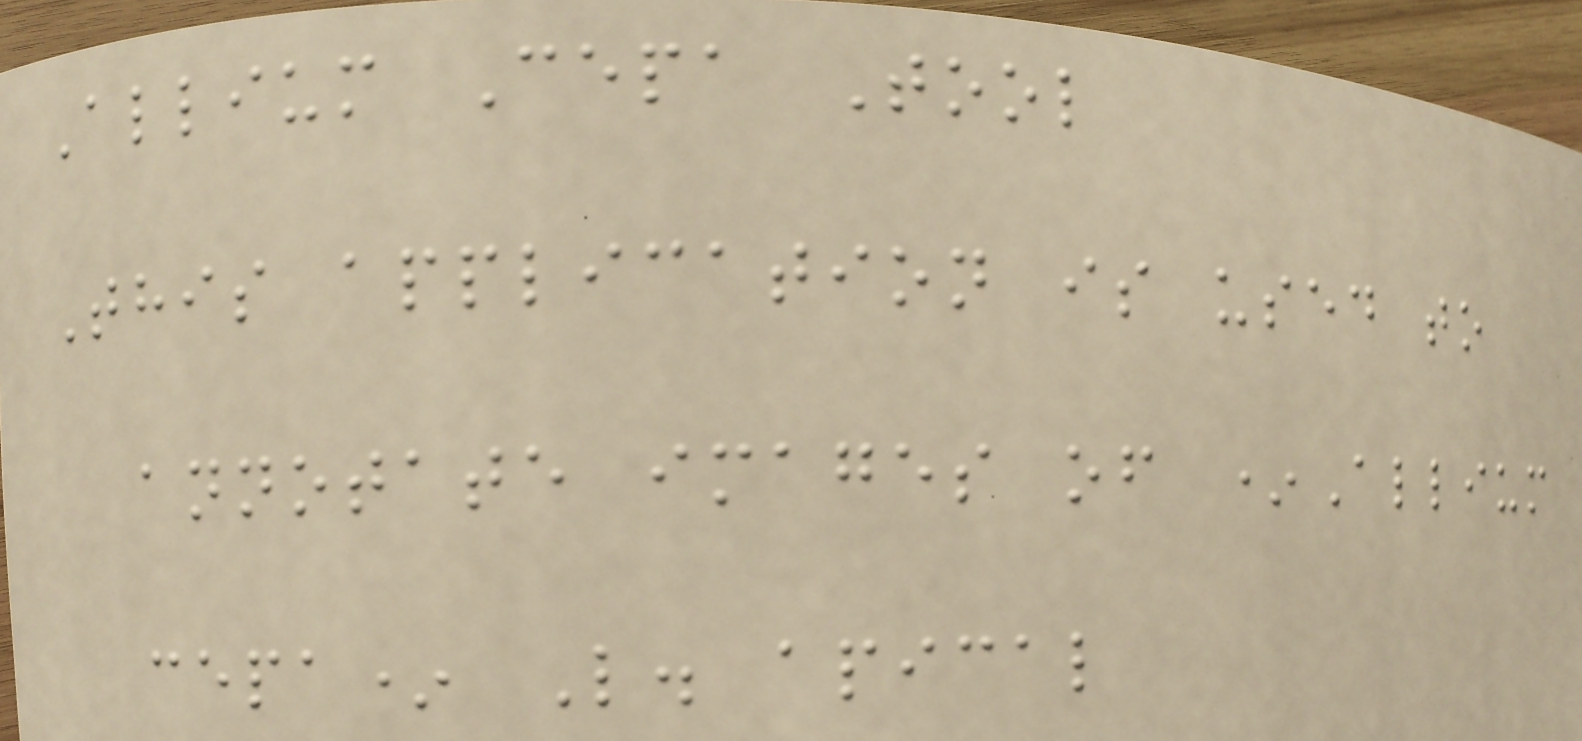Allium Cepa Tool
This application is used to
annotate images of *Allium
cepa* L. apical
